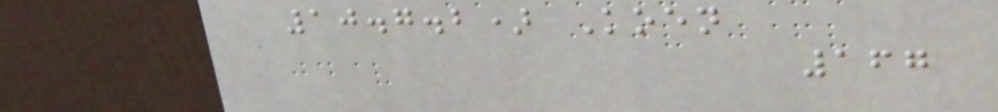10.7.2) Koen
167
